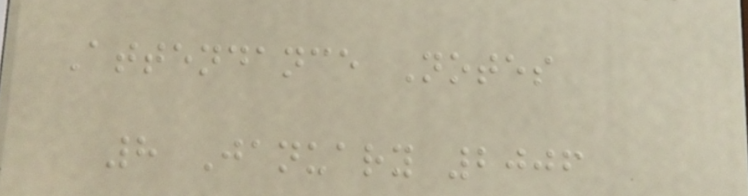Attendance Notes
8 January 2006
